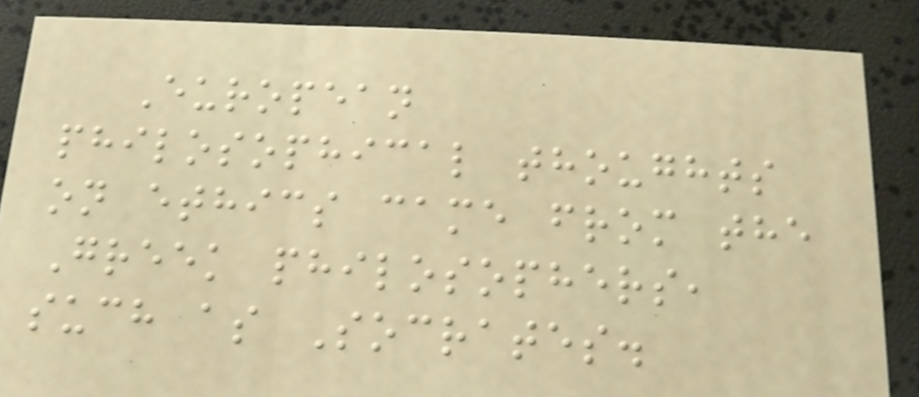European
philosophical thoughts
on ethics came from the
Greek philosophers,
such as Socrates.
